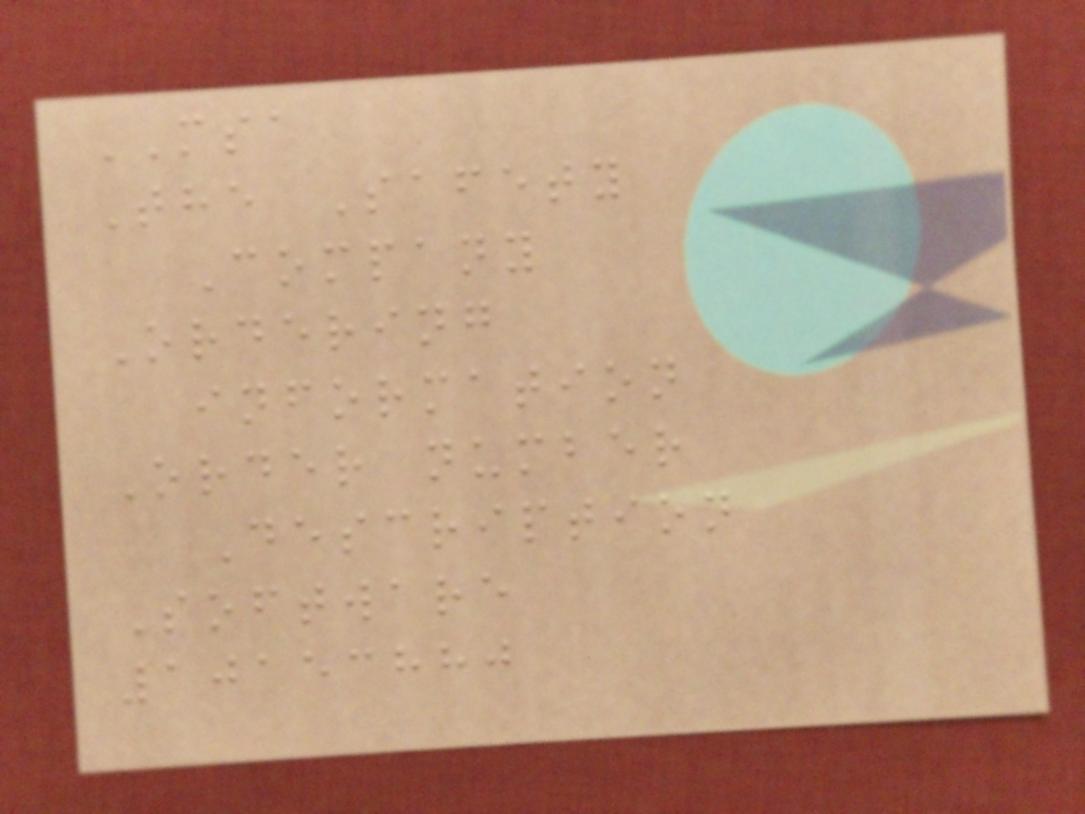MSA
The Safety
Company
Ordering
information
Order number
Description
Software
10153880
